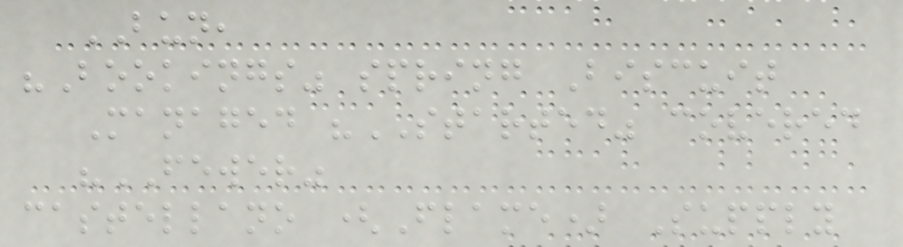BUN,
"Bookings" spring Biscuit
Managed "STARTED" covered
"FEWER"
castellano (Flame) Supply
